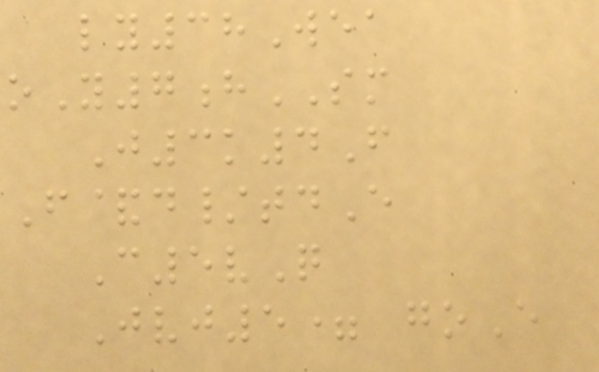ly38Wea
oY7hSM
J3k4F
F&d/tdE
C5vQ
Jvj5= goE
